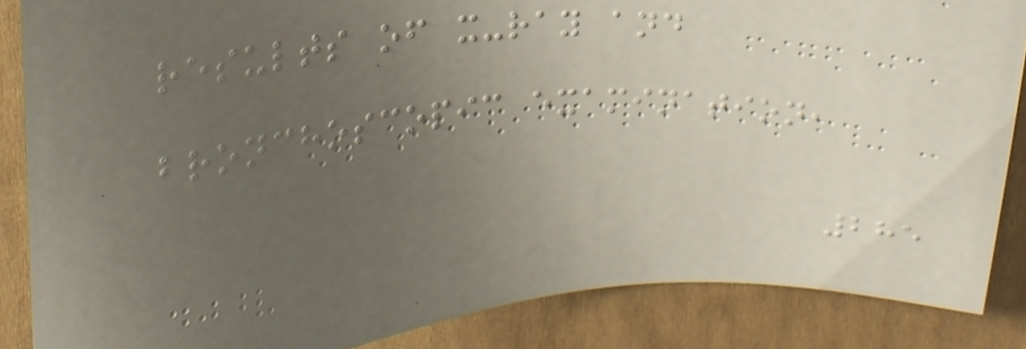results of x-ray and
bronchoscopic examination,
285
